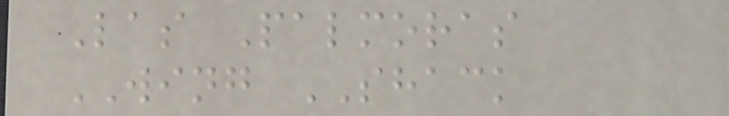Las Palmoras
WING SHACK
